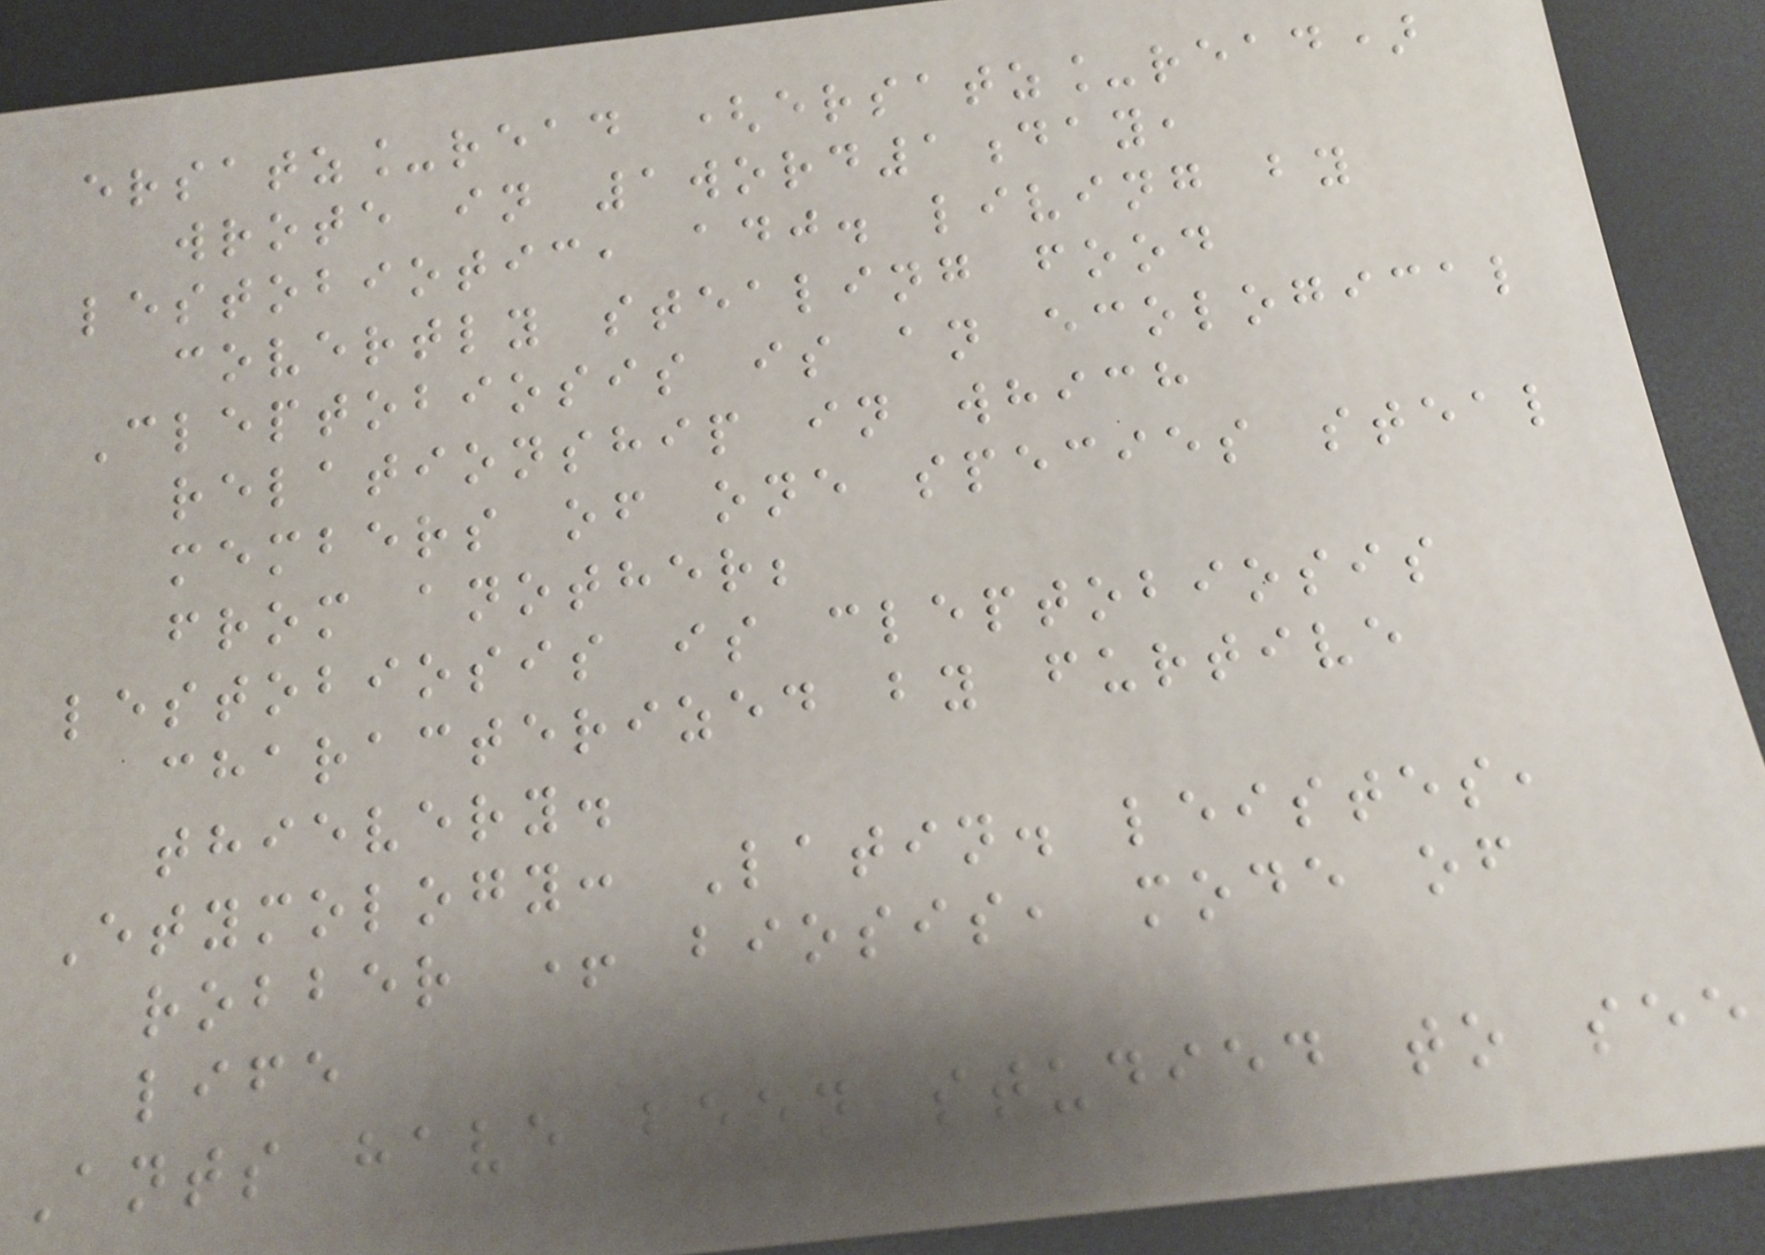ersatz_read (ersatz_read)
wrote in 1word1day,
lestobiotic, adj. living by
covertly stealing food
Cleptobiosis is an ecological
relationship in which
members of one species steal
from another;
lestobiosis is cleptobiosis
characterized by furtive
thievery.
Etymology: Latin. leistes,
robber + biosis, mode of
life
Ants have been studied to see
